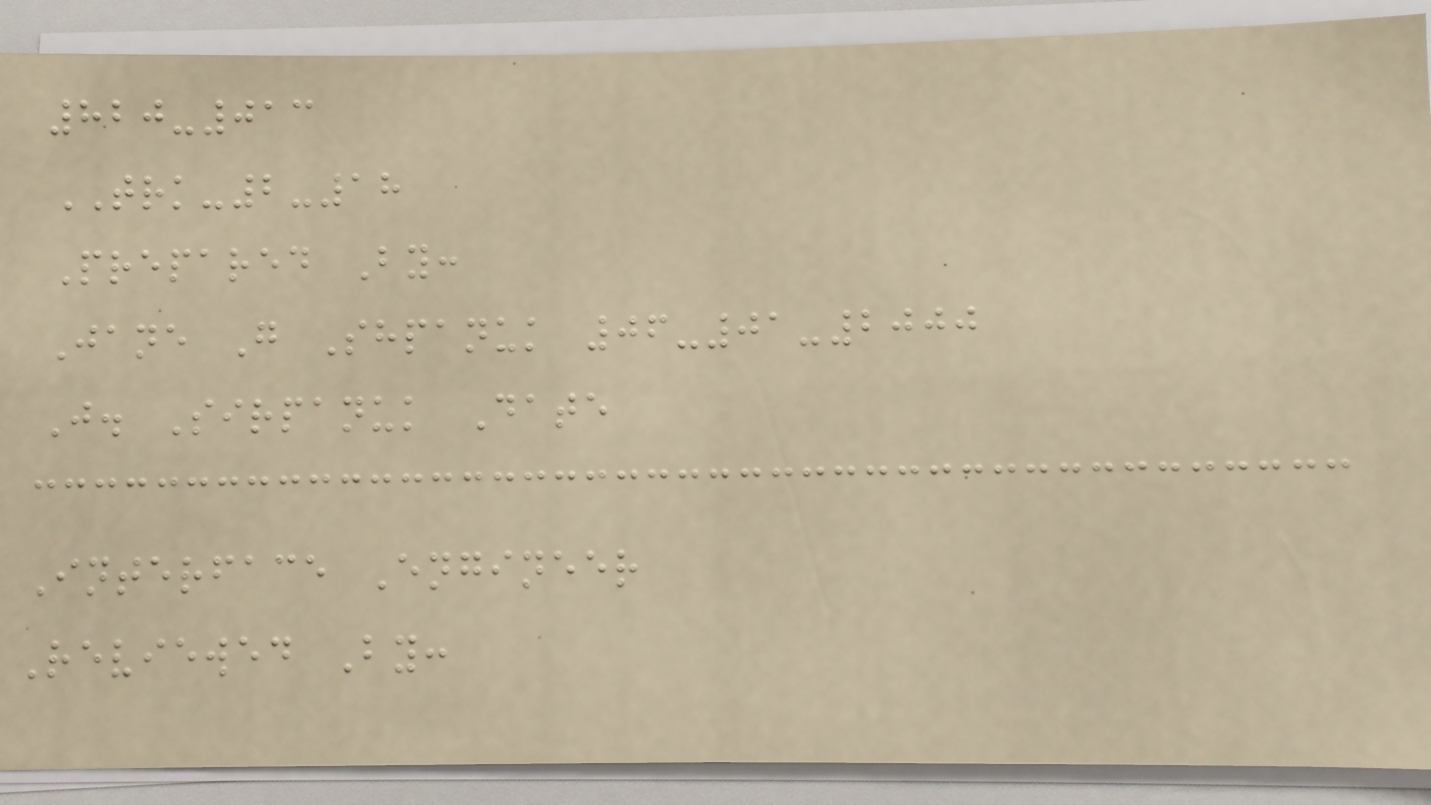820-013
TRK-2-18
Prepared By:
Jane G Shpanuk 06-01-2000
J. Sirpanuk Date
Interface Engineer
Reviewed By:
